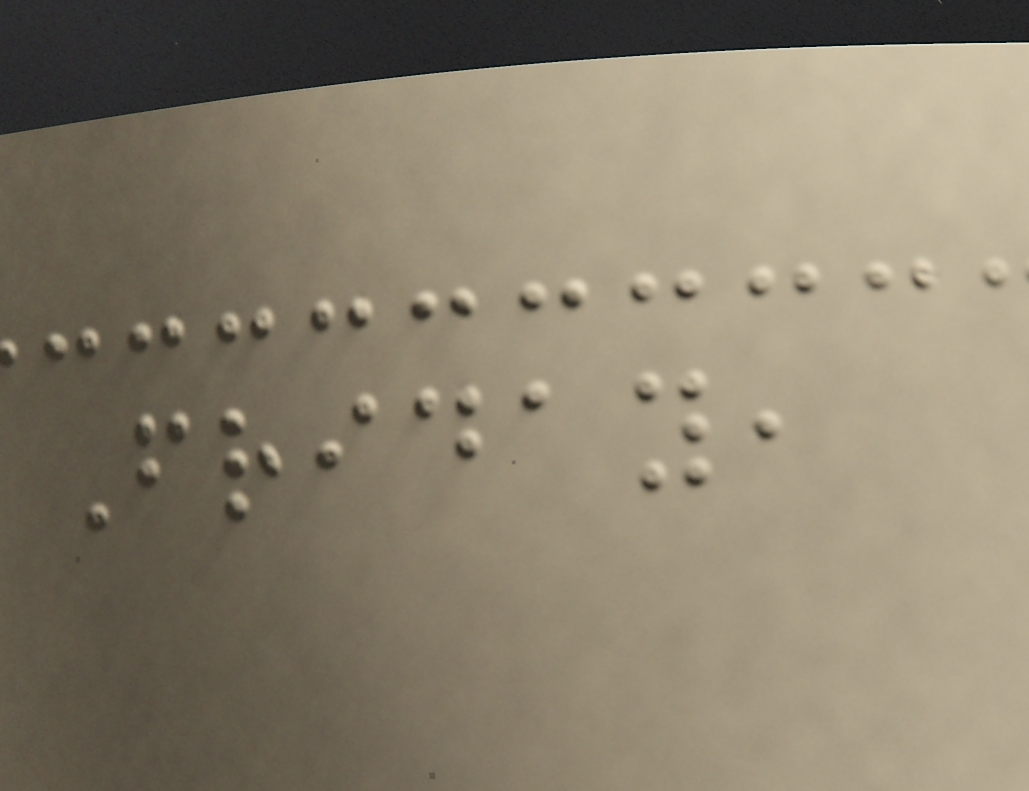Friday,
